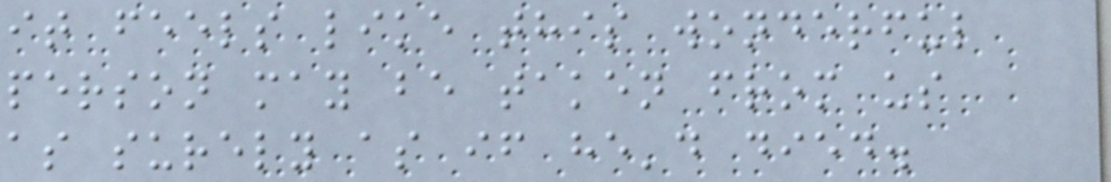it feels like this wonderful
person may be taken from us
as surely as if he'd died.
